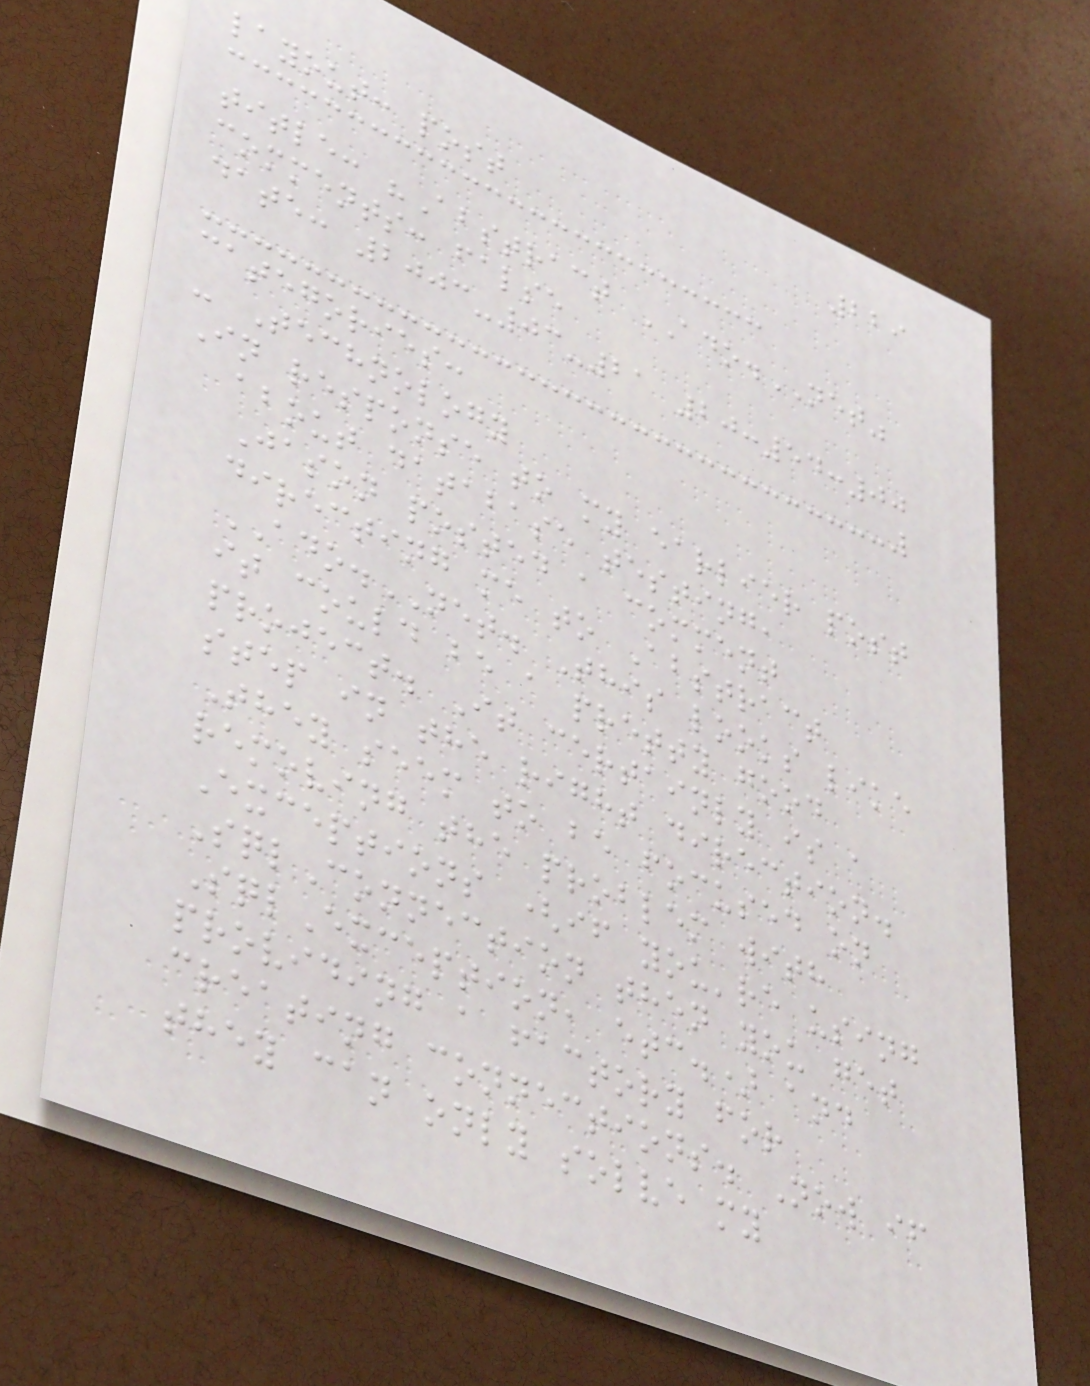229
layout: post
title: "Abstract ADO.NET"
comments: false
date: 2003-03-21 20:54:00
categories:
- Technology
In response to my earlier post
about database testing,
Jason posted a comment
directing me to Abstract
ADO.NET. This looks like
it could be a pretty good
project. It certainly is a
step in the right direction.
They seem to be focused on
removing the problem with
Exceptions (if you're using
SqlConnection then you get
SqlException, etc.) and
providing a factory for
creating connections. Now if
they can only solve my
